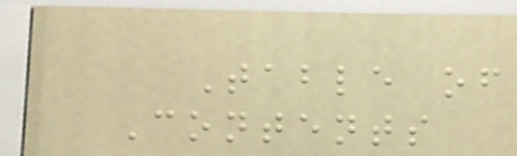Table of
Contents
